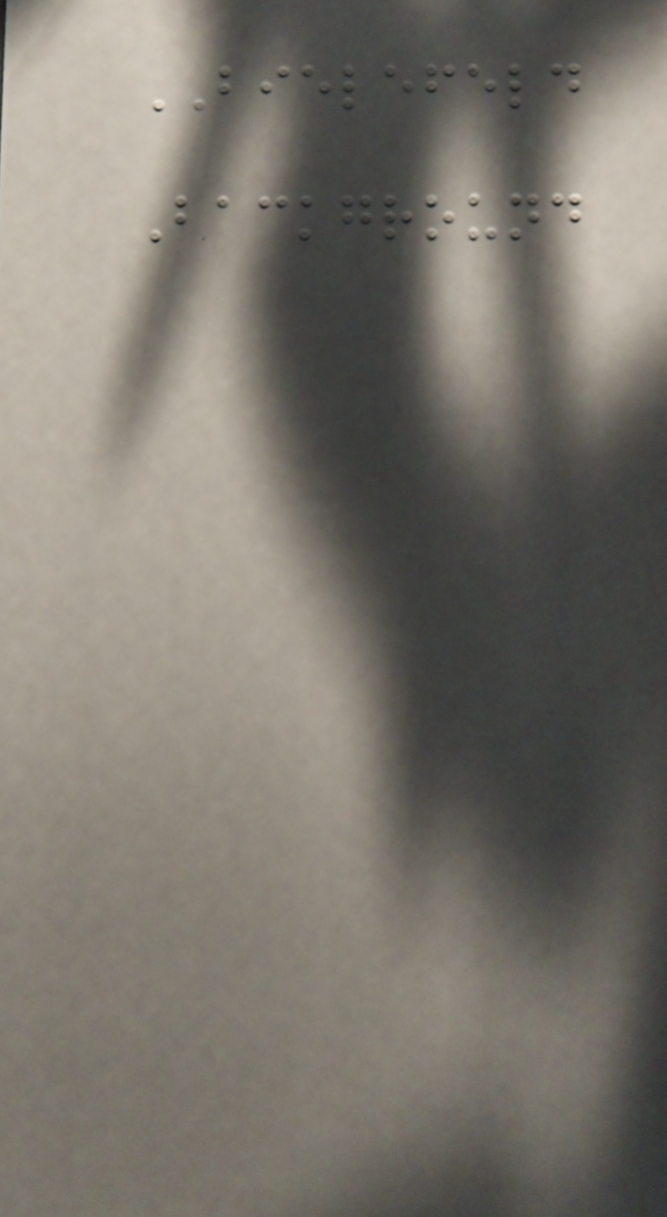BIELEFELD
Background
